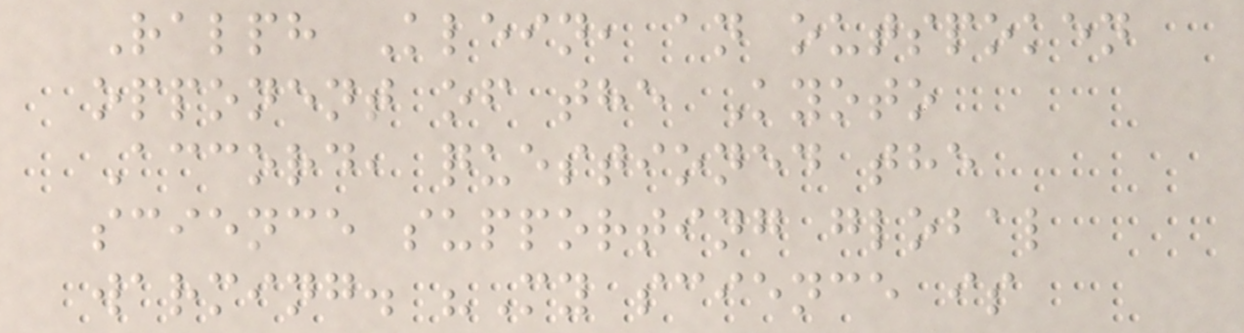Ralph Klein, an outspoken
opponent of the Kyoto
Accord, questioned the
science supporting global
warming. "My science is
